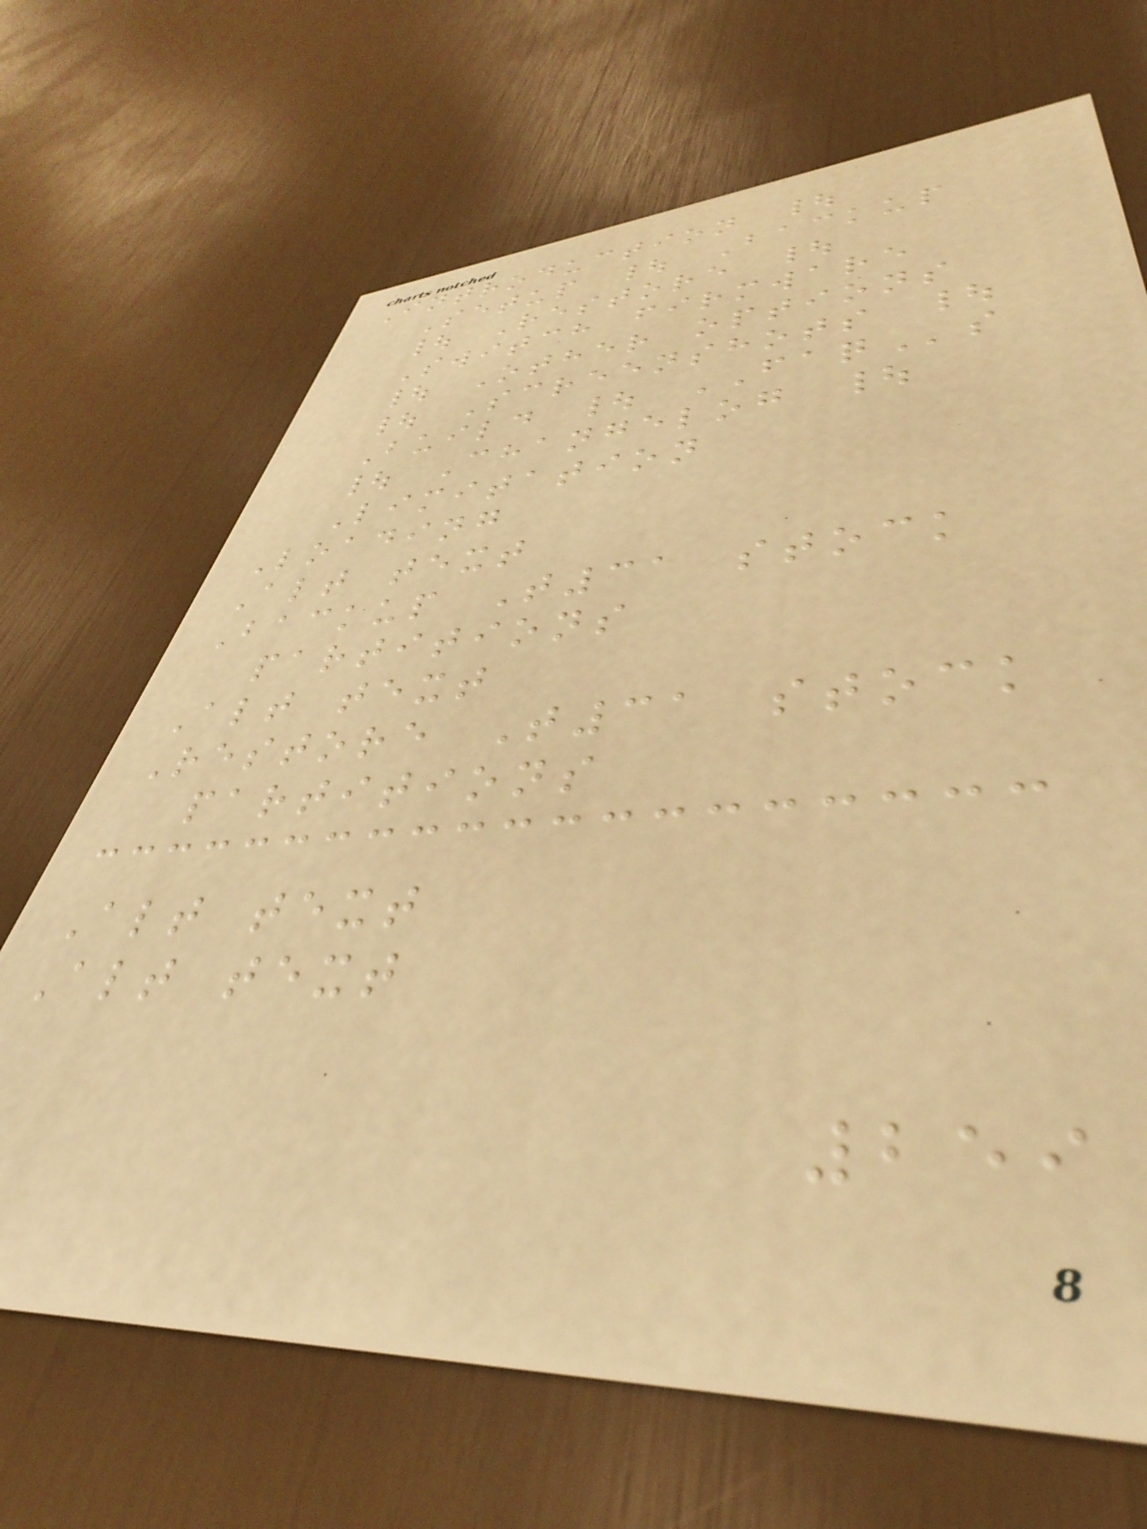Introduction |
Setup | Backup
| Restore |
Switch firmware
| Other options
| Screenshots |
Build | FAQs
| Changelog |
Limitation
Loading
Alt text
Backup T31 stock
partitions
Alt text
Restore T31 stock
partitions
Alt text
Alt text
259
